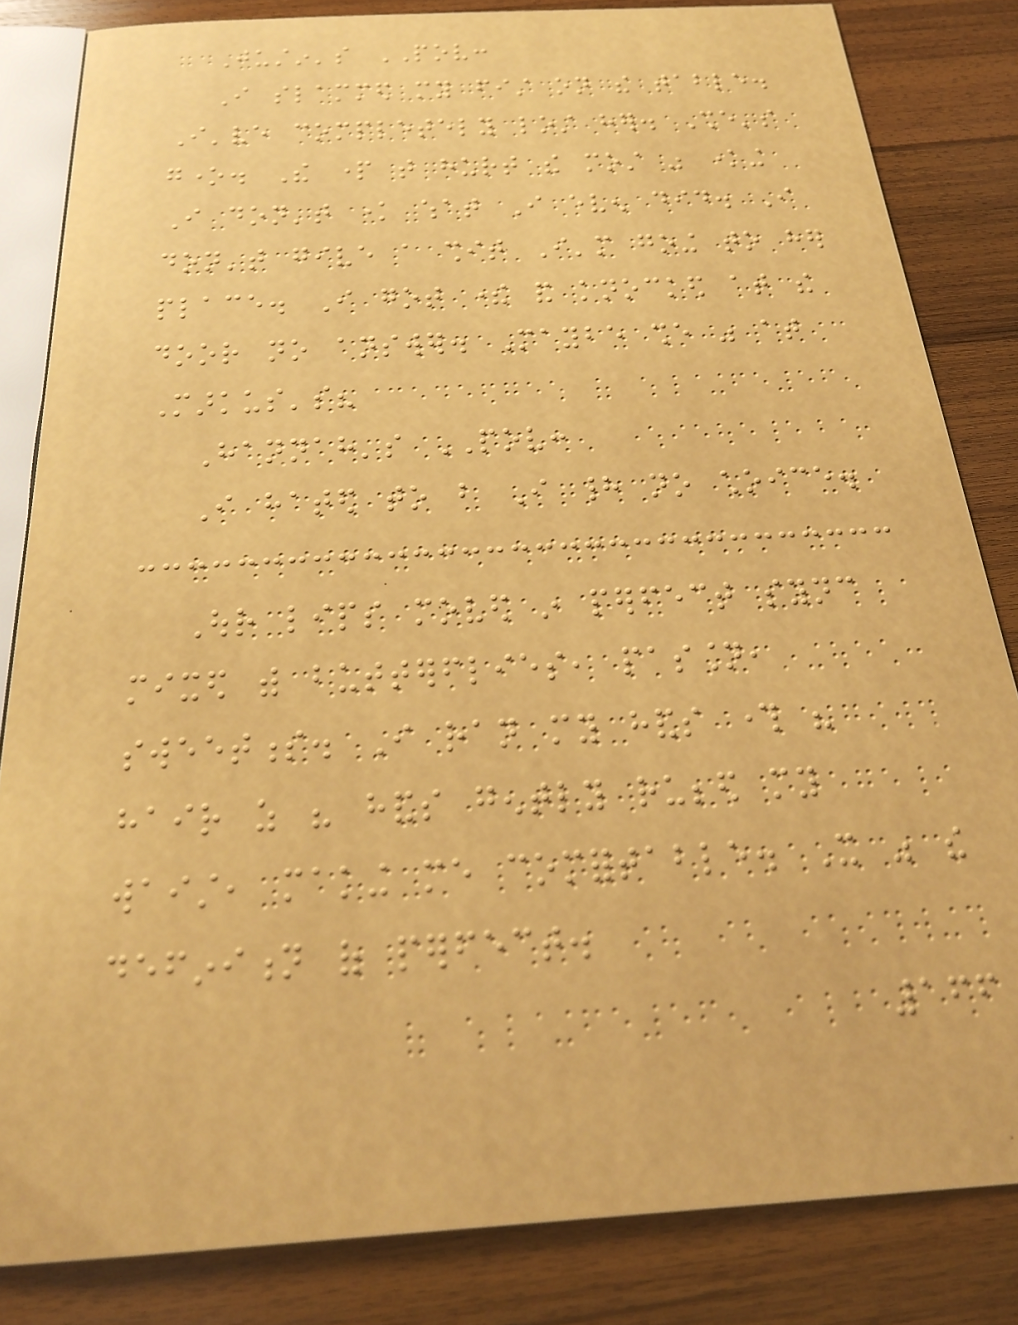Justin's POV:
I slammed my fist on the table.
I've completely lost her. She's
gone. The part that hurt the most was knowing
I don't know what I even did. I
don't give a shit I'm going to her
place. I got there and knocked at the
door no answer. Maybe she was at
Markus's?
Hannah's POV:
I hated to but I had no choice.
Our lips moved in perfect sync
mixed with butterflies, passion,
sweetness. I ran my hands through his
hair as his hands gently rubbed my
waist, making me comfortable. It was the
definition of perfect.
166
